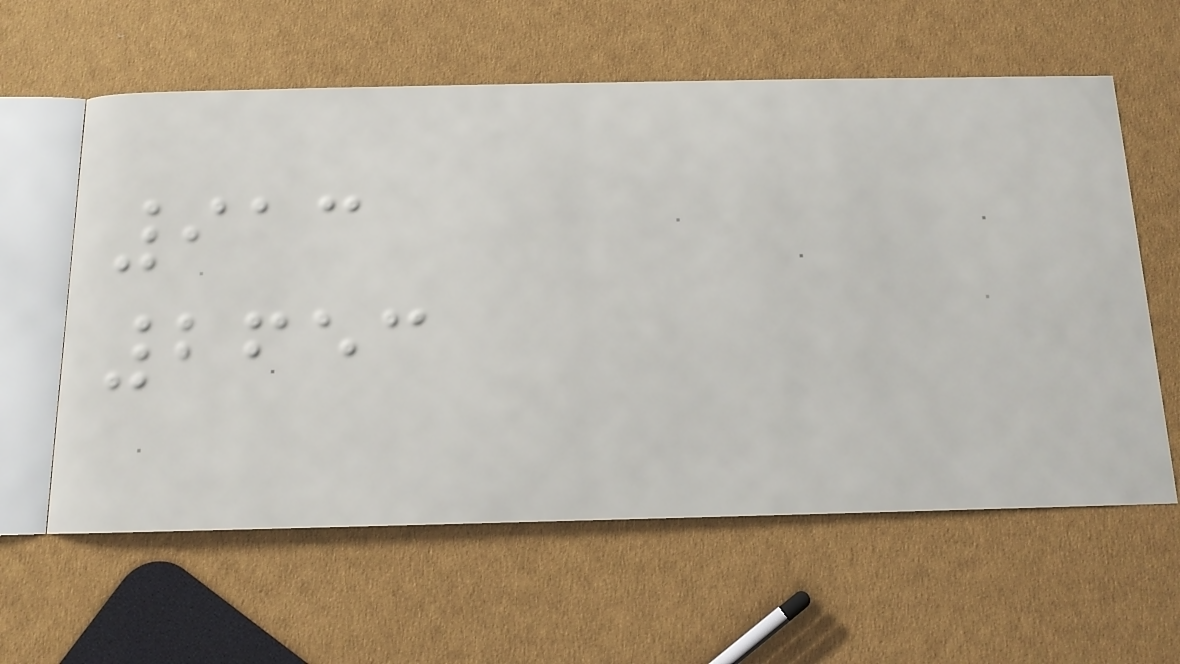913
2653
